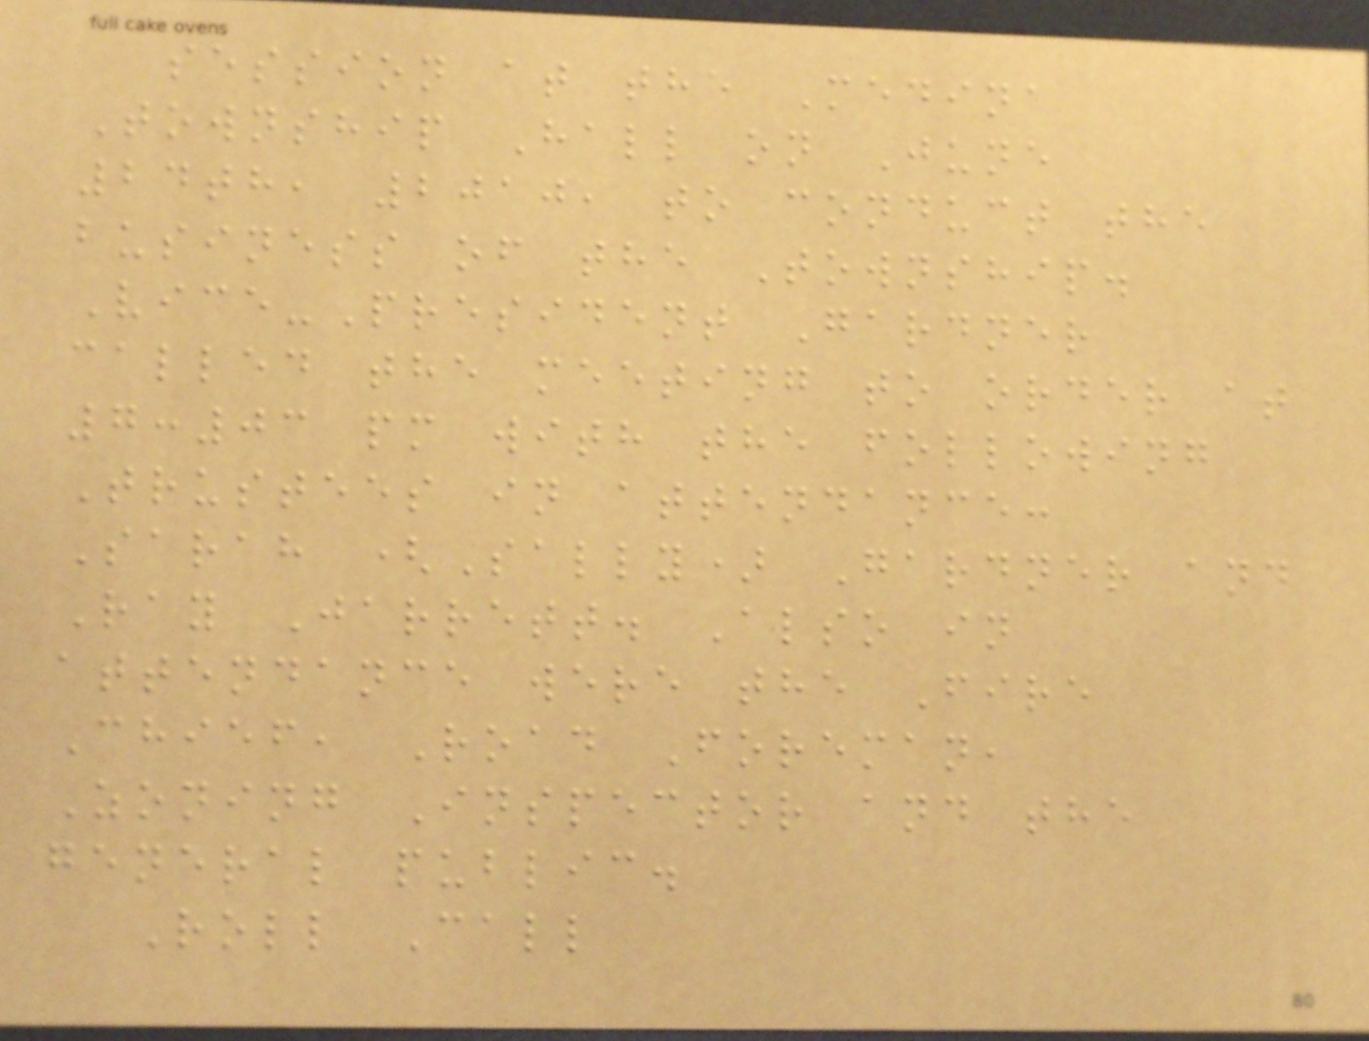session at the Medina
Township Hall on June
24th, 2010, to conduct the
business of the Township.
Vice-President Gardner
called the meeting to order at
7:03 pm with the following
Trustees in attendance:
Sarah (Sally) Gardner and
Ray Jarrett. Also in
attendance were the Fire
Chief, Road Foreman,
Zoning Inspector and the
general public.
Roll Call
